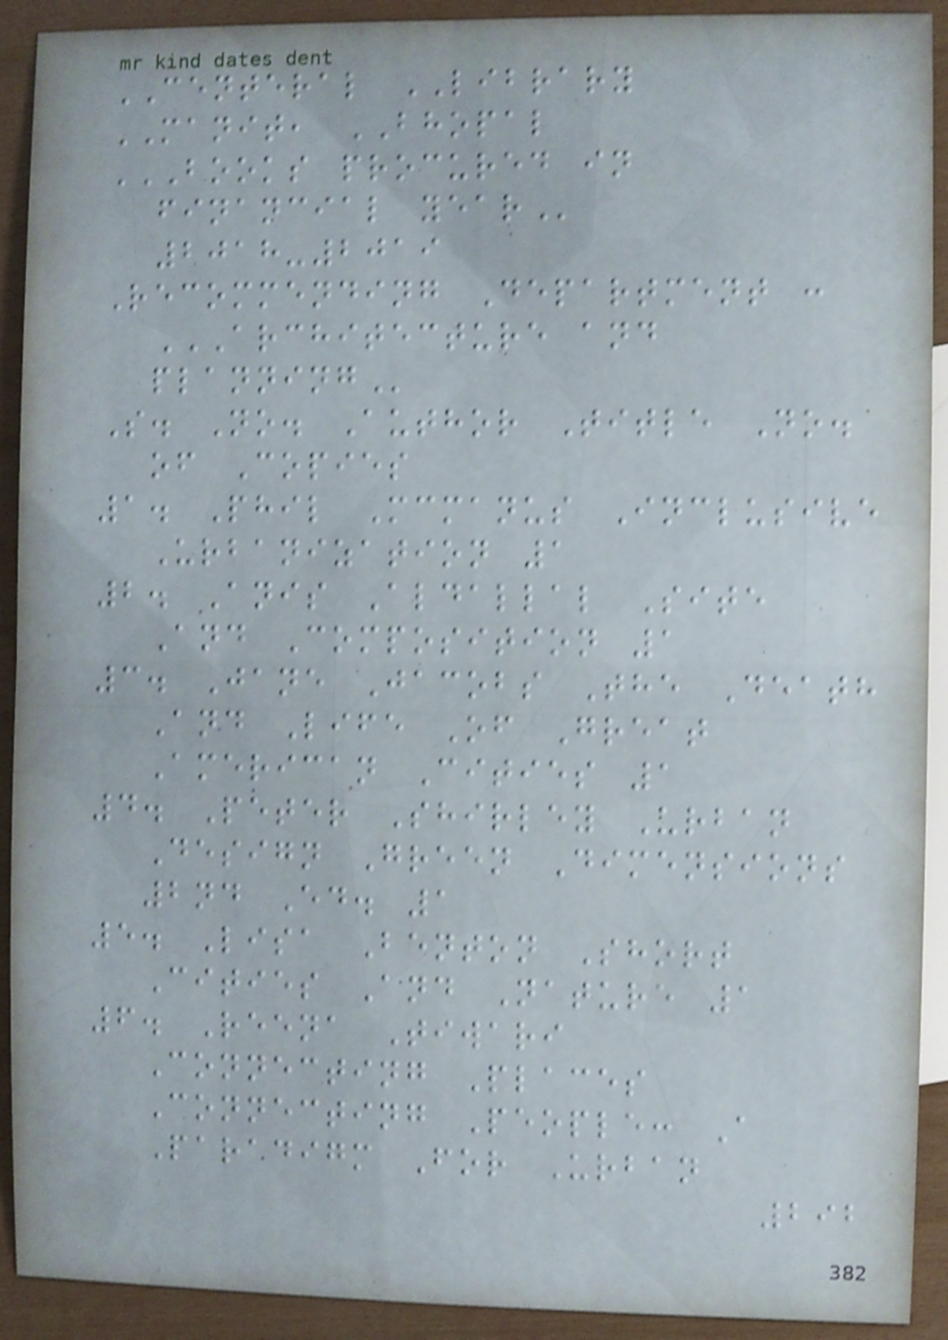CENTERAL LIBRARY
MANIT, BHOPAL
BOOKS PROCURED IN
FINANCIAL YEAR
2018-2019
Recommending Department :
ARCHITECTURE AND
PLANNING
S. No. Author Title No.
of Copies
1. Phil Mcmanus Inclusive
Urbanization 1
2. Anis Aldallal Site
And Composition 1
3. Jane Jacobs The Death
And Life Of Great
American Cities 1
4. Peter Shirley Urban
Design Green Dimensions
2nd Ed. 1
5. Lisa Benton Short
Cities And Nature 1
6. Reena Tiwari
Connecting Places
Connecting People: A
Paradigm For Urban
292
